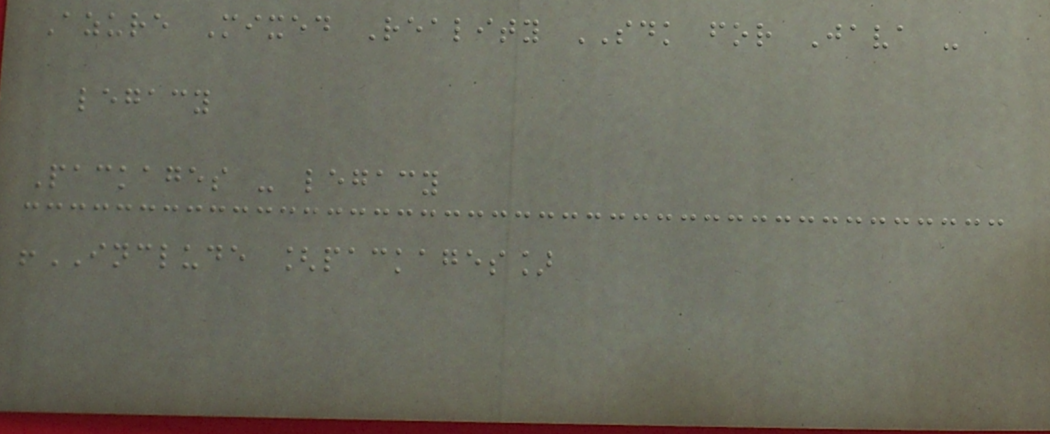Azure Mixed Reality SDK for Java -
legacy
Packages - legacy
!INCLUDE [packages]
